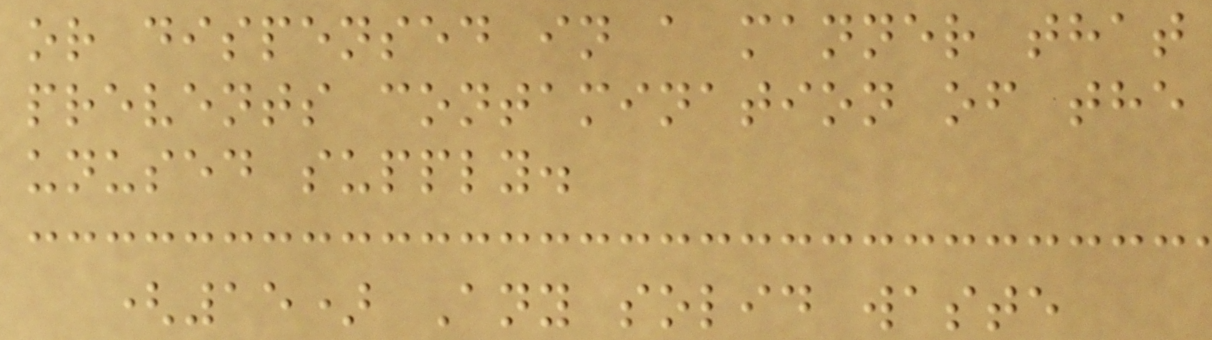or dispensed in a manner that
prevents contamination of the
unused supply.
(15) Any solid waste
